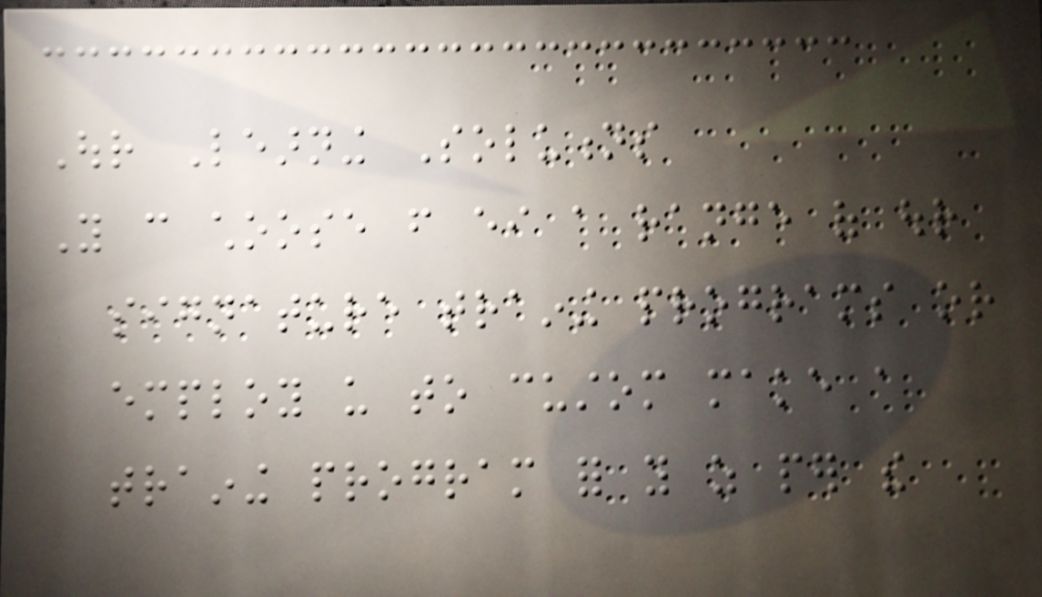Our Learning Solutions
You can choose from either a range of our
signature training programs or
employ us to custom make a
training program for you as per the
